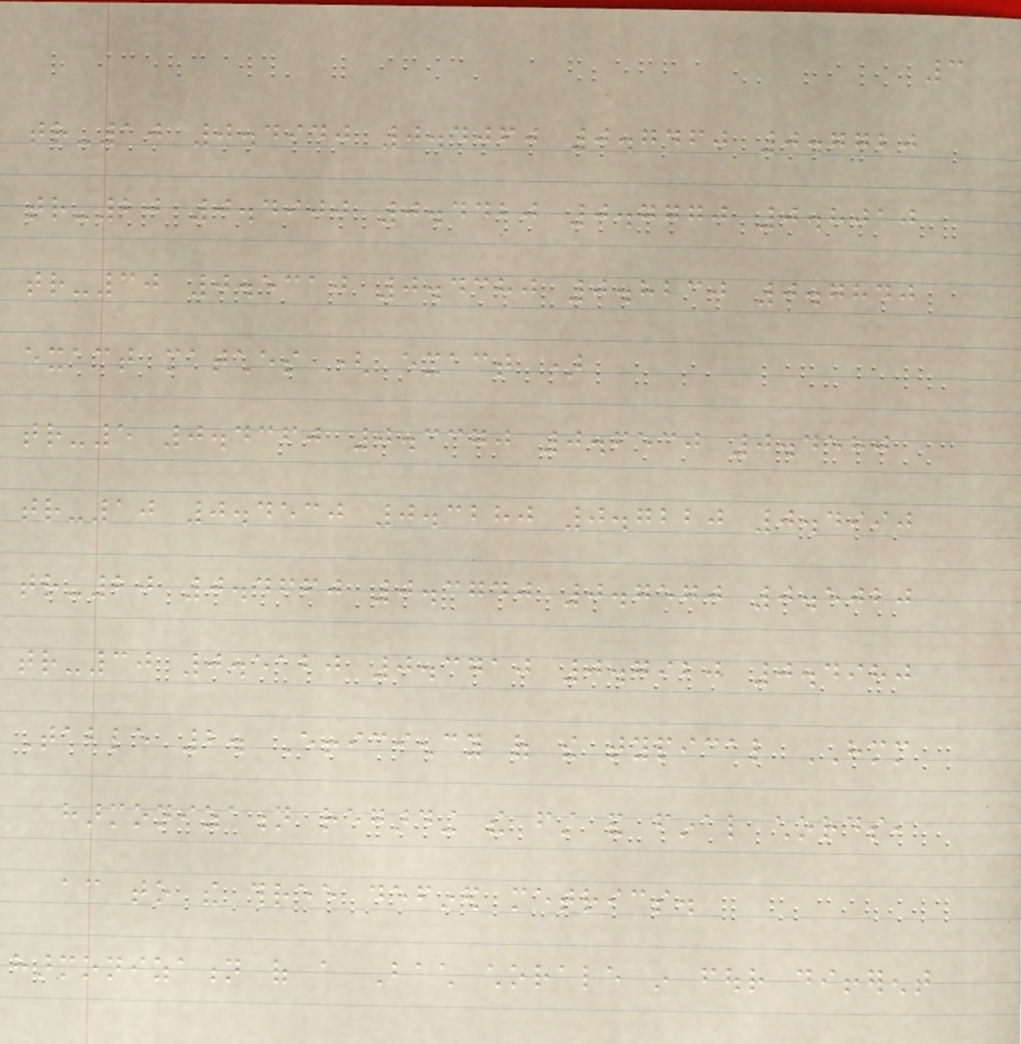3
tr-10 0.4940 0.4060 0.7460 0.7720
tr-20 0.4900 0.4420 0.7770 0.8010
tr-30 0.5310 0.4380 0.8230 0.7840
exact matches ( exact )
tr-5 0.4360 0.3370 0.6530 0.4580
tr-10 0.4530 0.3280 0.7220 0.4990
tr-20 0.4660 0.3740 0.7570 0.5020
tr-30 0.5120 0.3710 0.7920 0.4980
Table 2. Efficiency of the typical HMM
harmonization regarding the first and final chords,
according to the three defined metrics.
harmonization of a Bach chorale in four different
